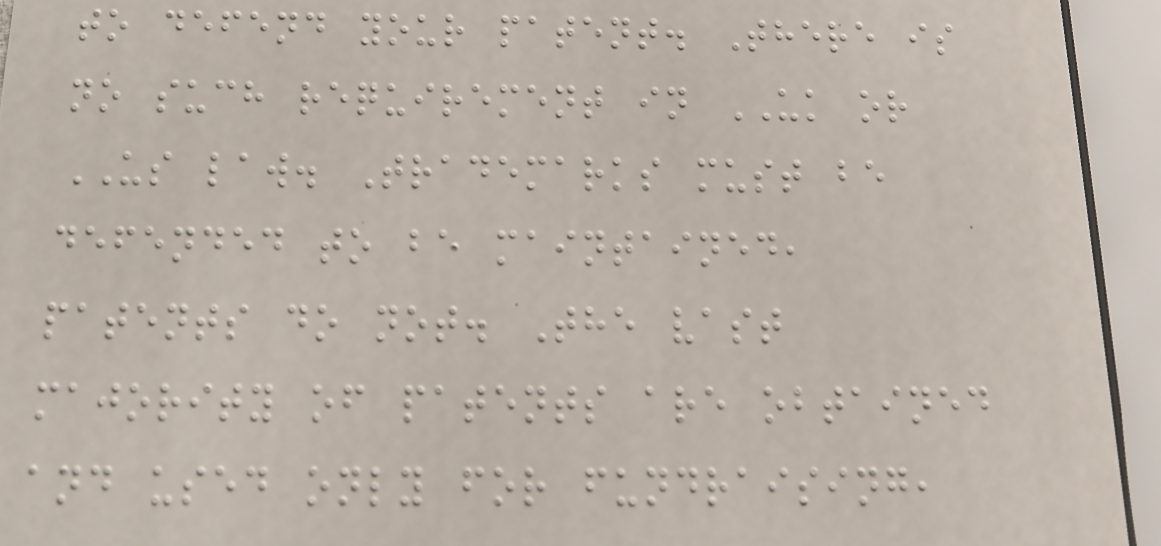to defend your patent. There is
no such requirement in UK or
US law. Trademarks must be
defended to be maintained,
patents do not. The vast
majority of patents are obtained
and used only for fundraising,
